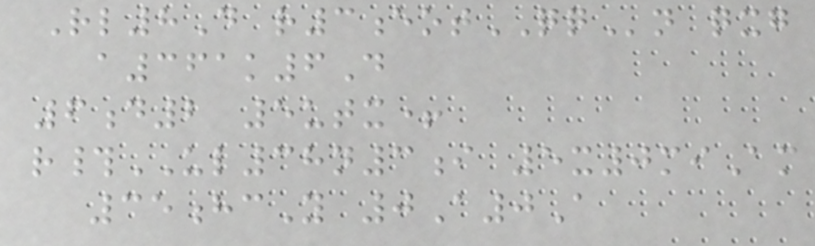Rl8D r3eotQQn qxg
a361k6D
6d2 5utx+
r#UL38n3i 5x0miAm
35hcY 0A0A
